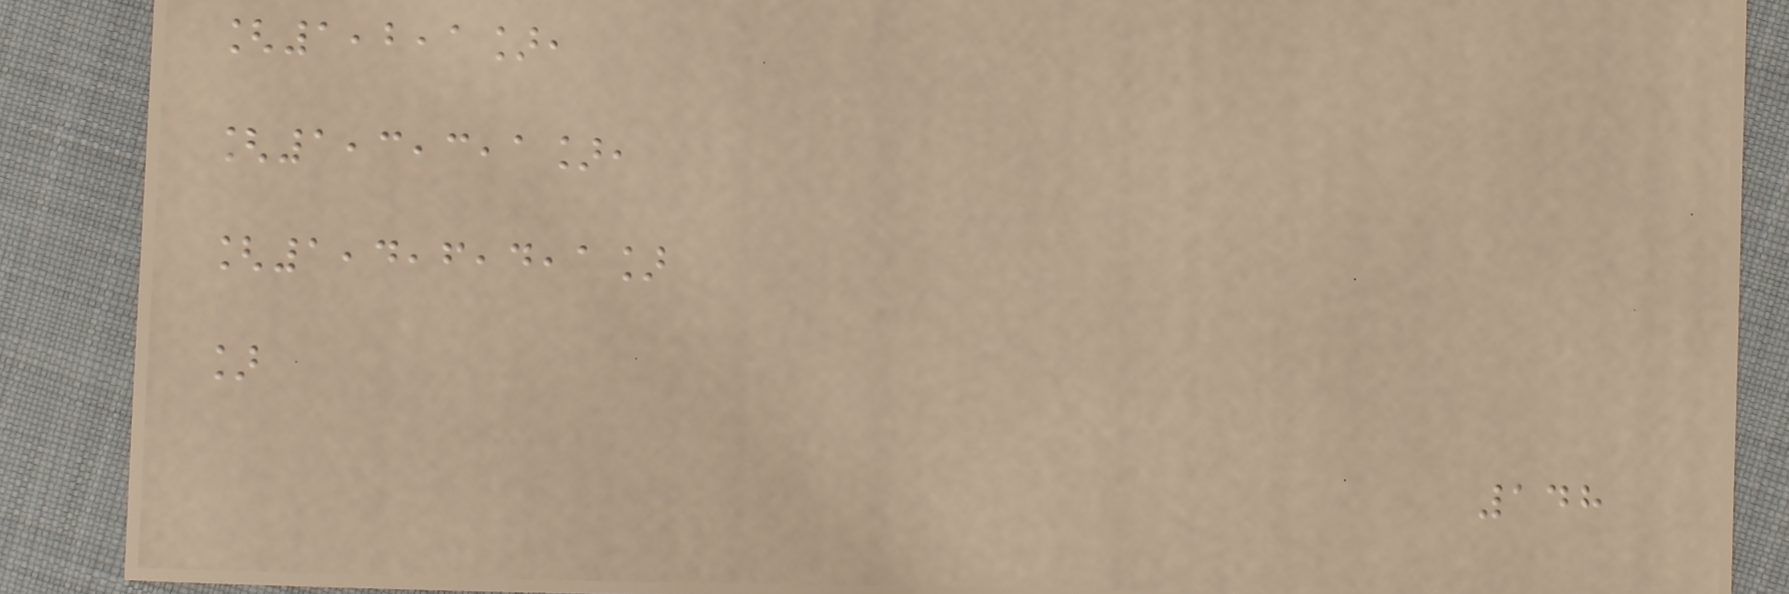[1,2,1],
[1,3,3,1],
[1,4,6,4,1]
]
148
